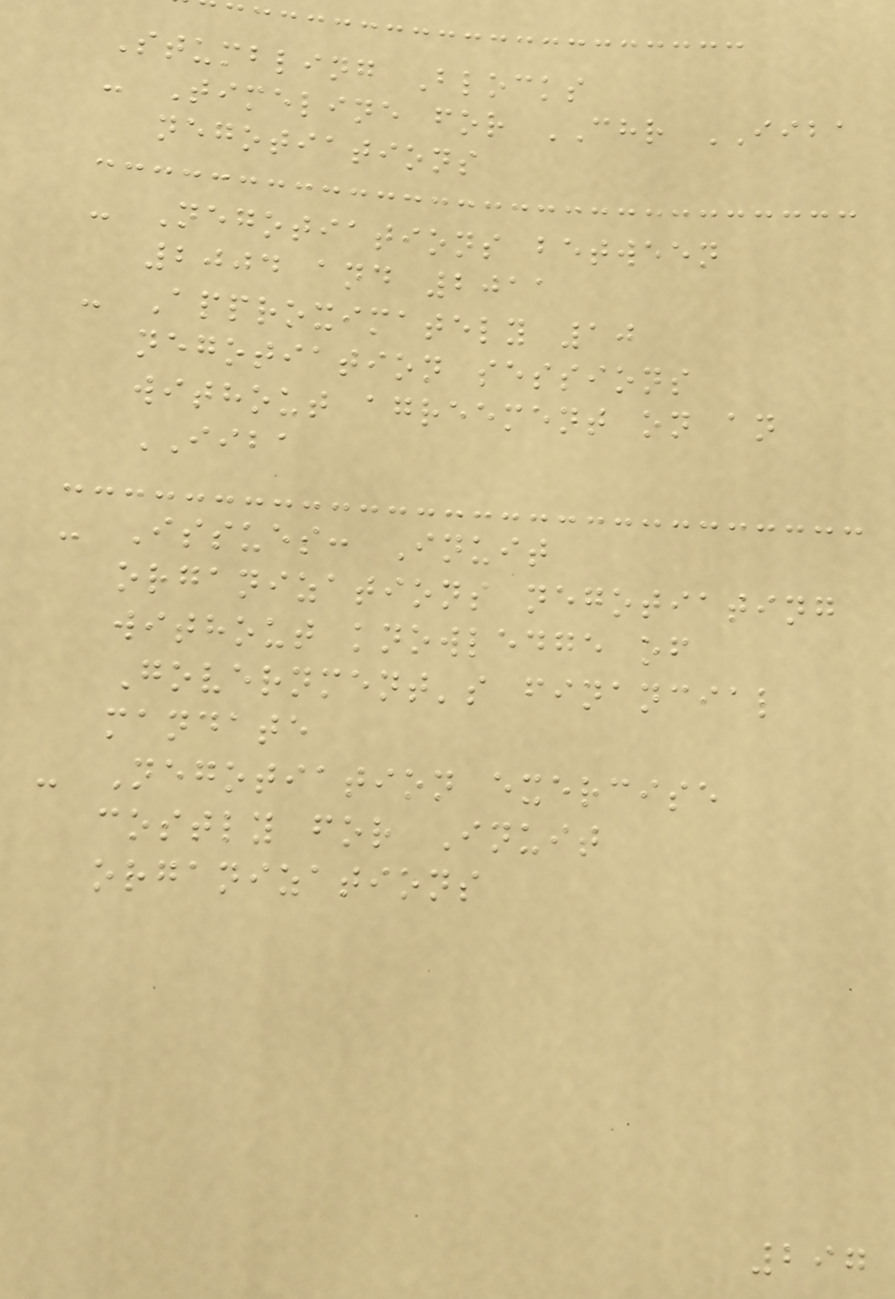Stumbling Blocks
- Timeline for CHR IIBA
negotiations
- Negotiations between
2004 and 2011
- Approximately 10
negotiation sessions
without agreement on an
IIBA
- Issues: Inuit
organizations negotiating
without knowledge of
Government's financial
mandate
- Negotiation exercise
costly for Inuit
organizations
297
